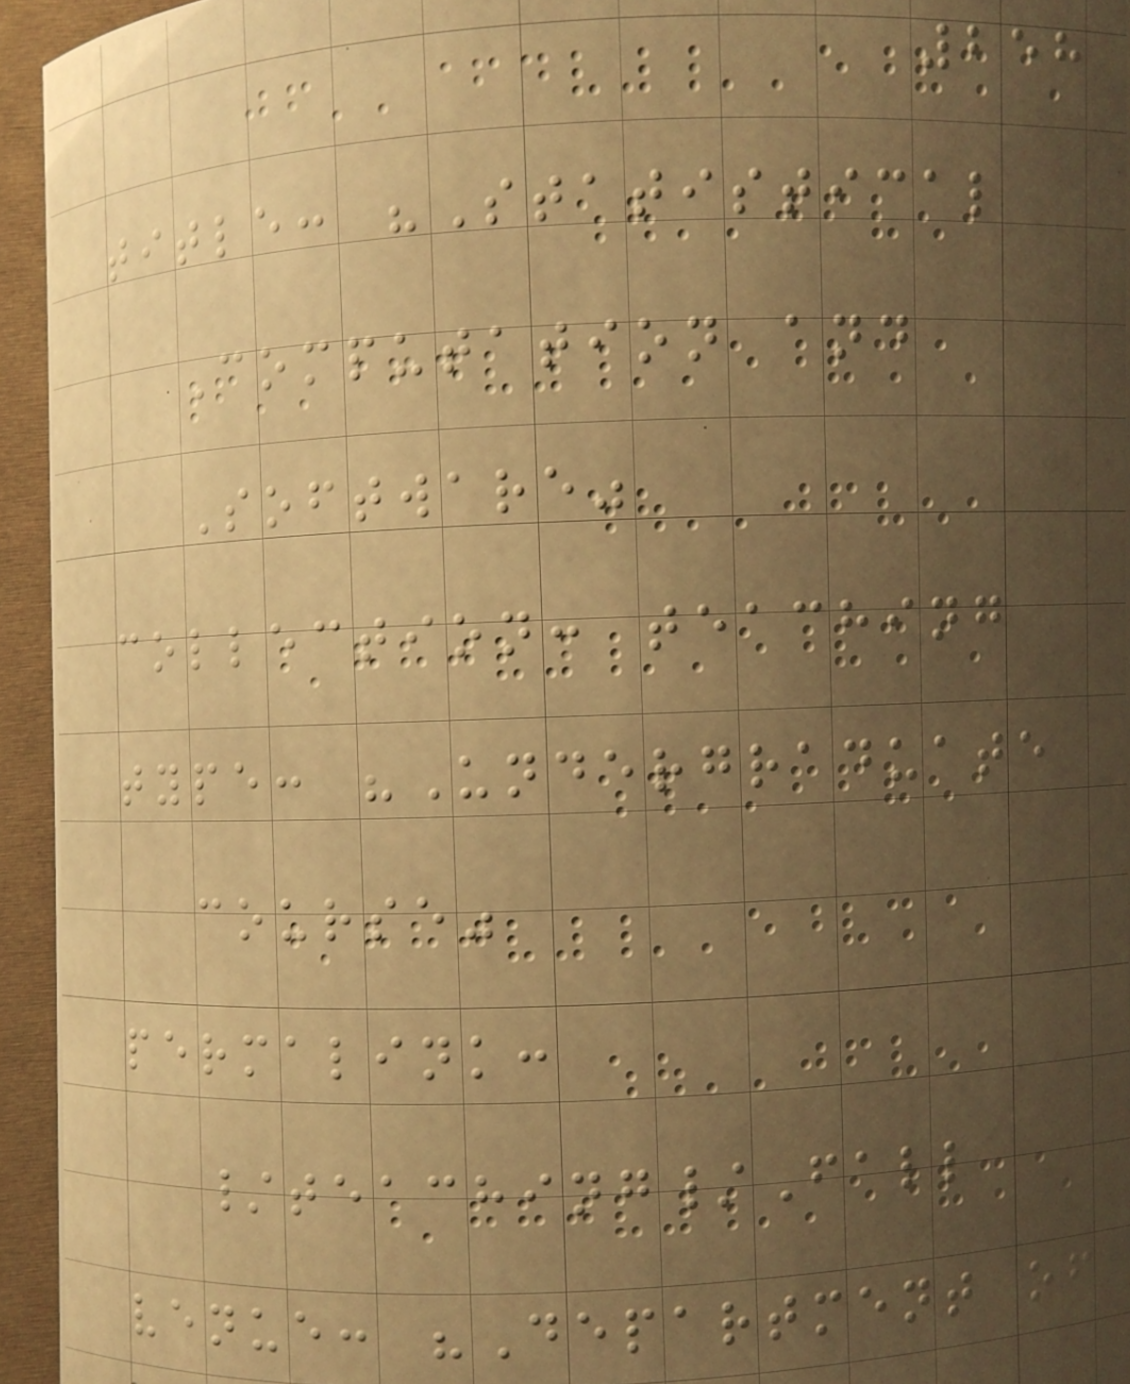258
title: "Statistical
Computation and
Software"
collection: teaching
type: "Undergraduate
course"
permalink:
/teaching/Fall
venue: "Department of
